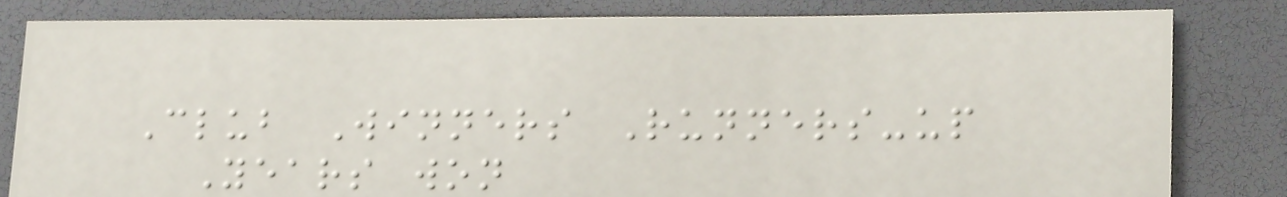Club Winners Runners-up
Years won
